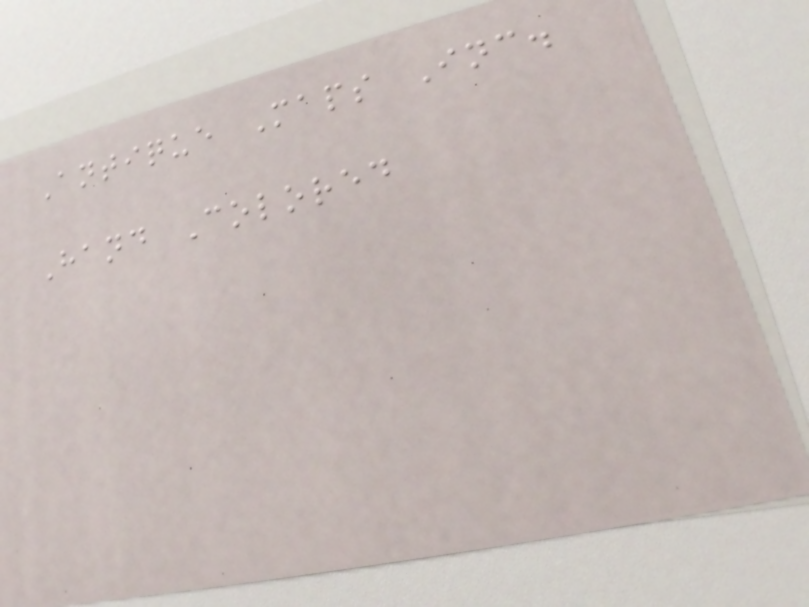Antique Maps Inc.
Hand Colored
